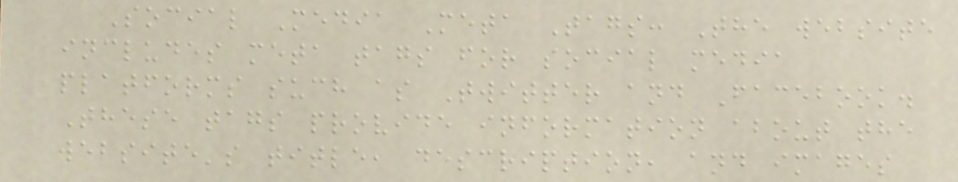Social Media Meta Tags: The website
includes meta tags for social media
platforms such as Twitter and Facebook.
These tags provide information about the
website's title, description, and images
